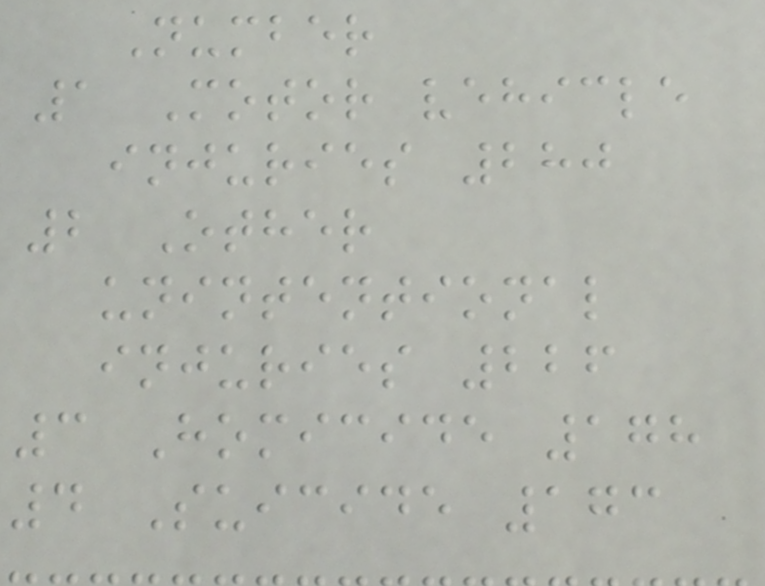Number
1 Motor vehicle
injuries 280
2 Other
unintentional
injuries 226
3 Homicide 178
4 Suicide 173
